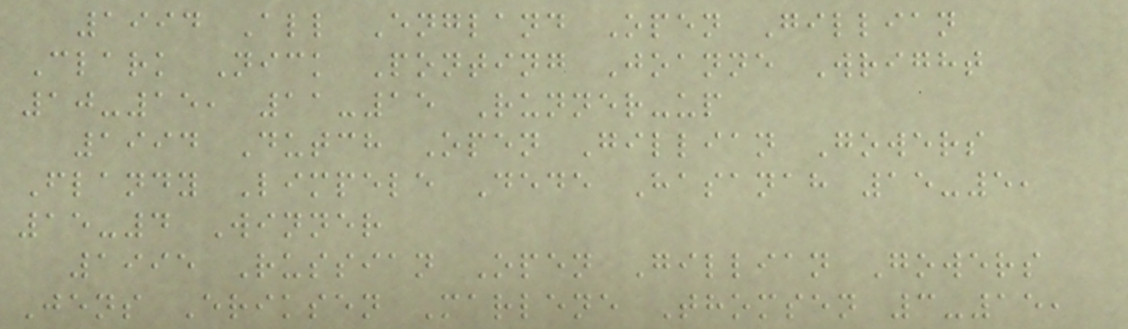1994 All England Open Gillian
Clark Nick Ponting Joanne Wright
10-15, 11-15 Runner-up
1994 Dutch Open Gillian Gowers
Flandy Limpele Dede Hasanah 15-5,
15-4 Winner
1995 Russian Open Gillian Gowers
Jens Eriksen Marlene Thomsen 3-15,
